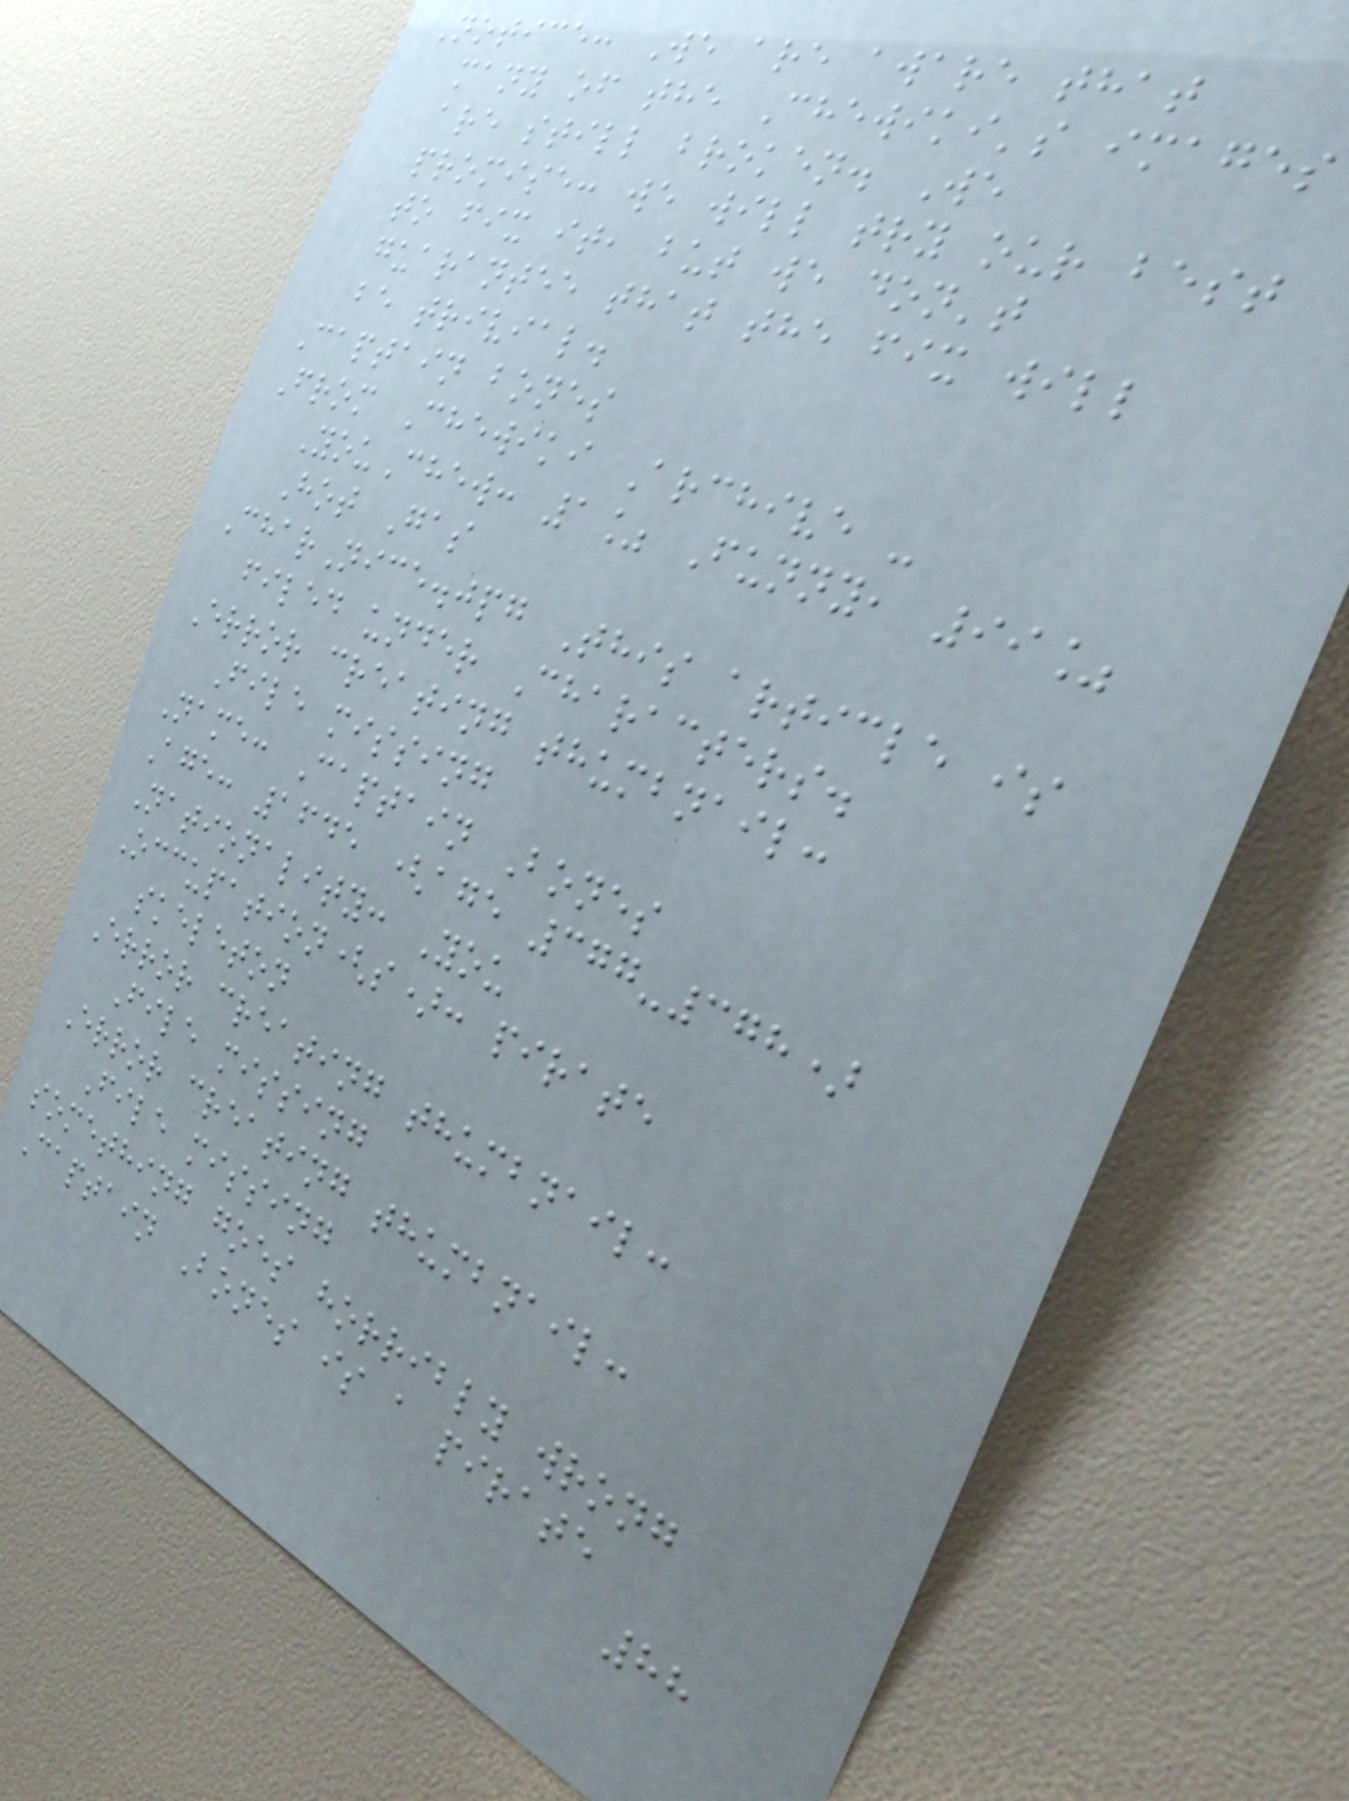Notice: We are aware that
many of the Chewiki's images
are still broken. We
promise: we will try our best
to fix it, but we don't
guarantee that the fix will
be trivial.
Captain bones
From Chewiki Archive -
YouChew: 1% Funny, 99%
Hot Gas
CharNice.jpg This article is
filed under Characters.
Error creating thumbnail:
File missing
Name: Captain Bones
Age: 1645 (age 377-378)
Nationality: You
Occupation(s): pirate
skeleton
Error creating thumbnail:
File missing
Error creating thumbnail:
File missing
something goes horribly wrong
Captain Bones is a pirate
88
